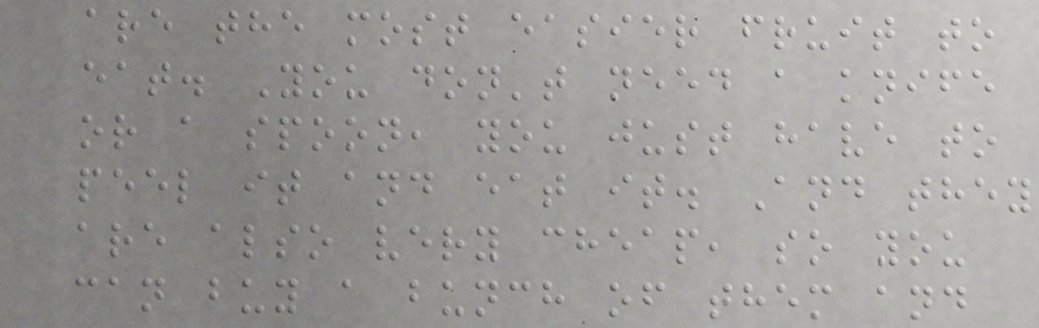are the most easier fruit to
eat. You don't need a knife
or a spoon, you just have to
peel it and eat it. And they
are also very cheap, so you
can buy a bunch of them and
